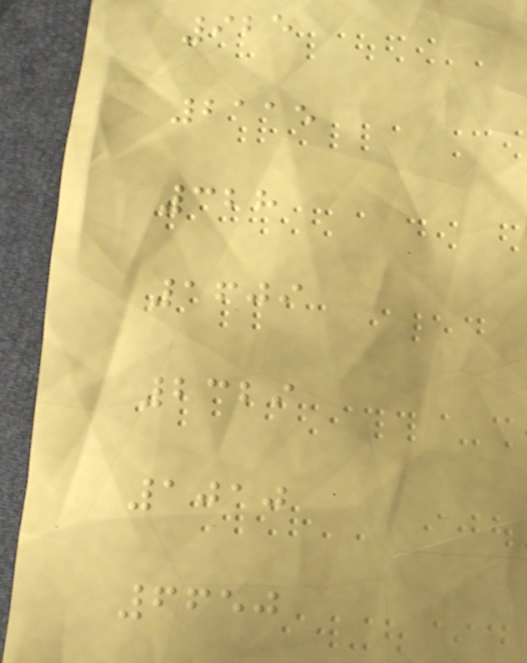925
2115
328
1609
2329
1010
6650
